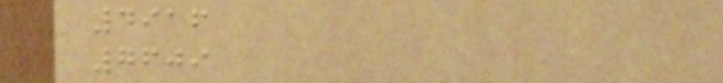4916
7609
